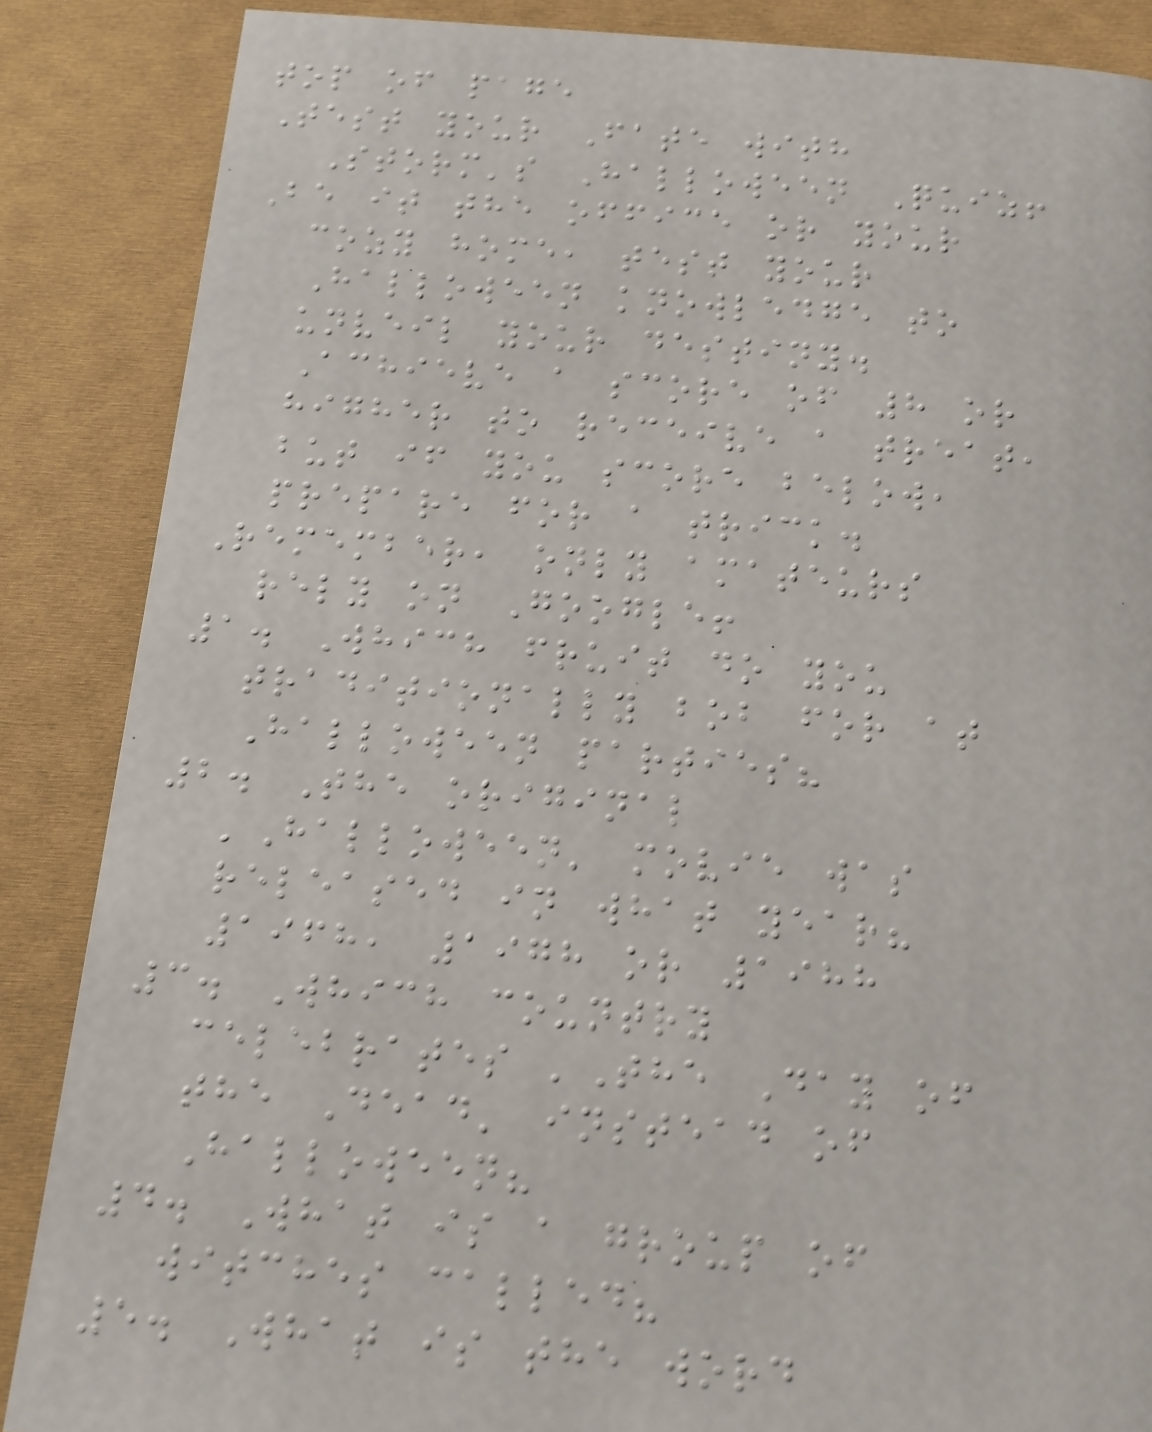top of page
Test your Fate with
Storm's Halloween Quiz!
Be it the office or your
cozy home, test your
Halloween knowledge to
unveil your destiny.
Achieve a score of 8 or
higher to receive a treat,
but if you score below,
prepare for a trick.
Remember, only amateurs
rely on Google!
1. Which fruit do you
traditionally bob for at
Halloween parties?
2. The original
'Halloween' movie was
released in what year?
1968, 1978 or 1988
3. Which country
celebrates 'The Day of
the Dead' instead of
Halloween?
4. What is a group of
witches called?
5. What is the word
